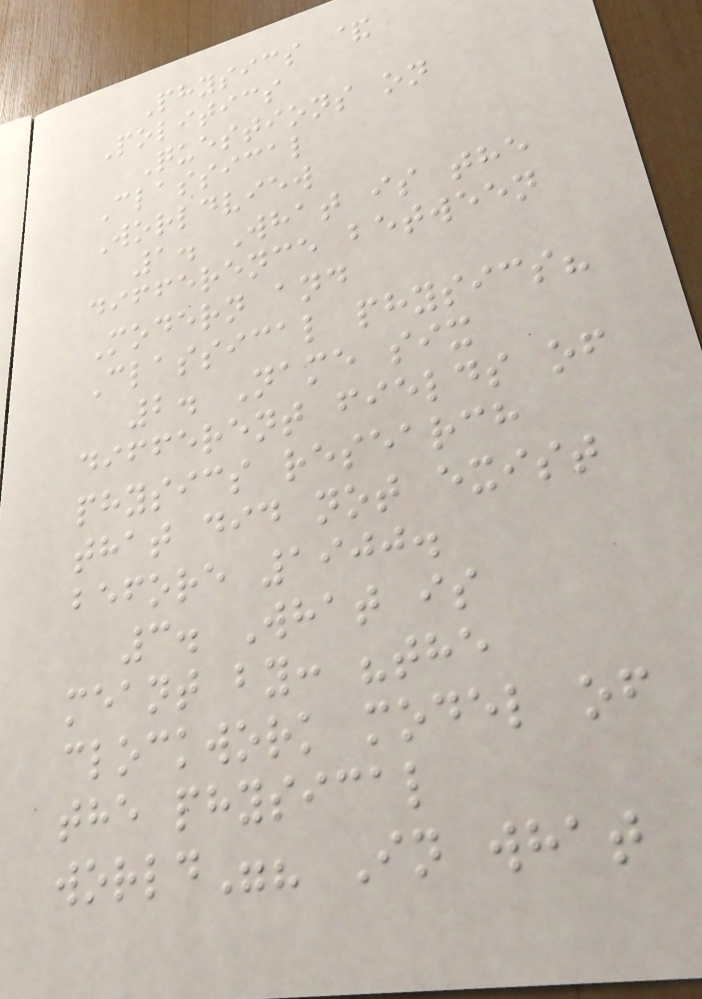Physics &
Politics
Questions on
Classical
Worldview
1. What is the
difference between
Modern and
Classical physics?
2. Name six
different fields of
physics research
that did not exist
before 1900.
3. What is
meant by: "the
clockwork model of
the physical
world"? In what
